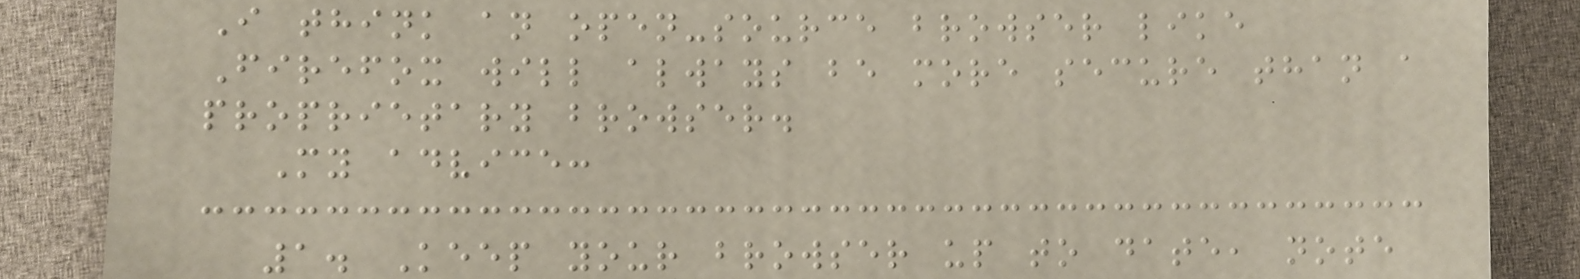I think an open-source browser like
Firefox will always be more secure than a
proprietary browser.
My advice:
1. Keep your browser up to date, note
